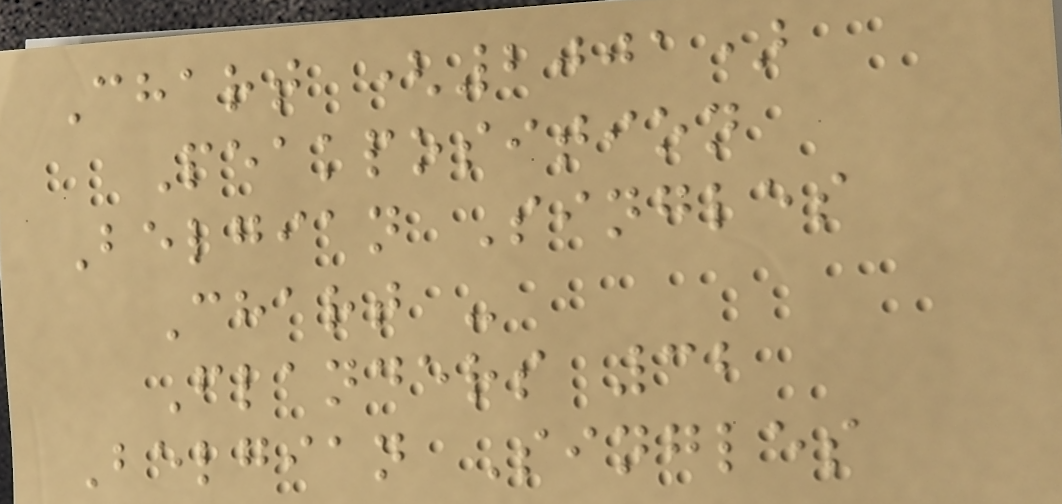Chart (2001)
Peakposition
Belgian Singles
Chart -
Flanders 32
Belgian Singles
